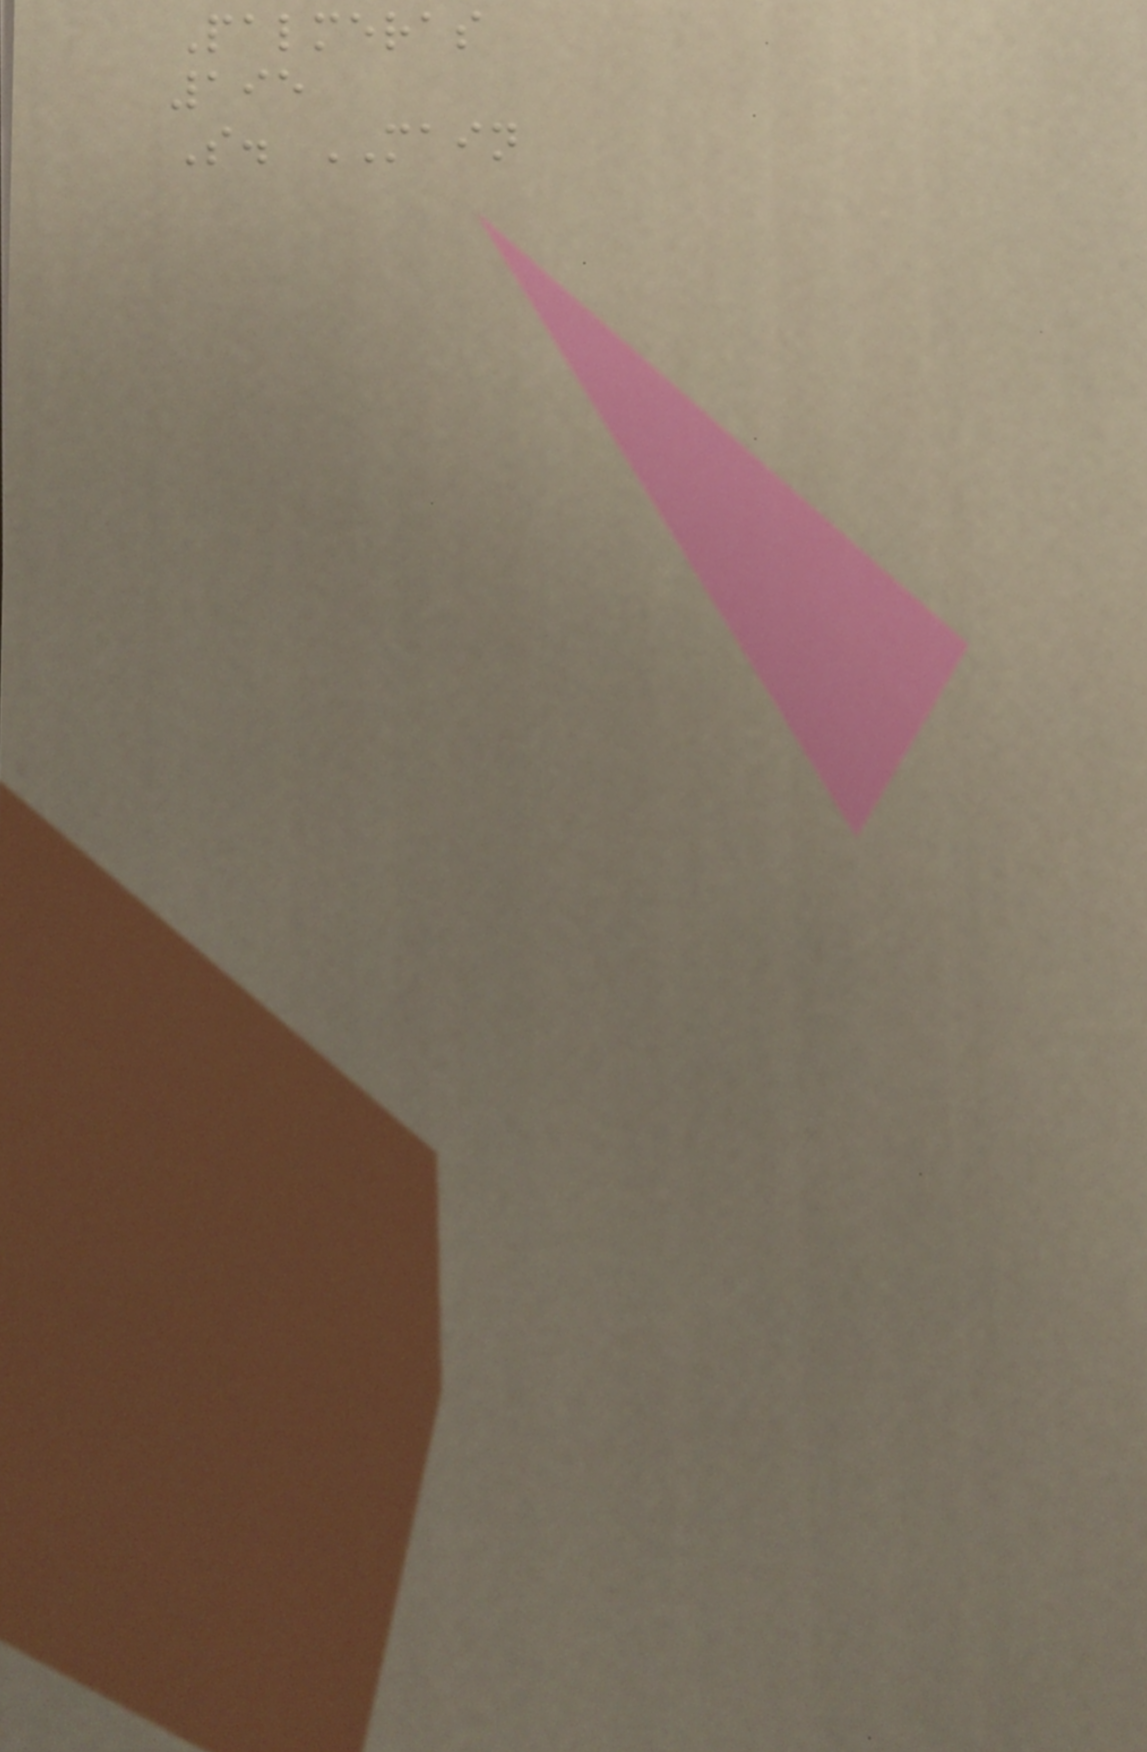Palmeras
195
S. MAIN
